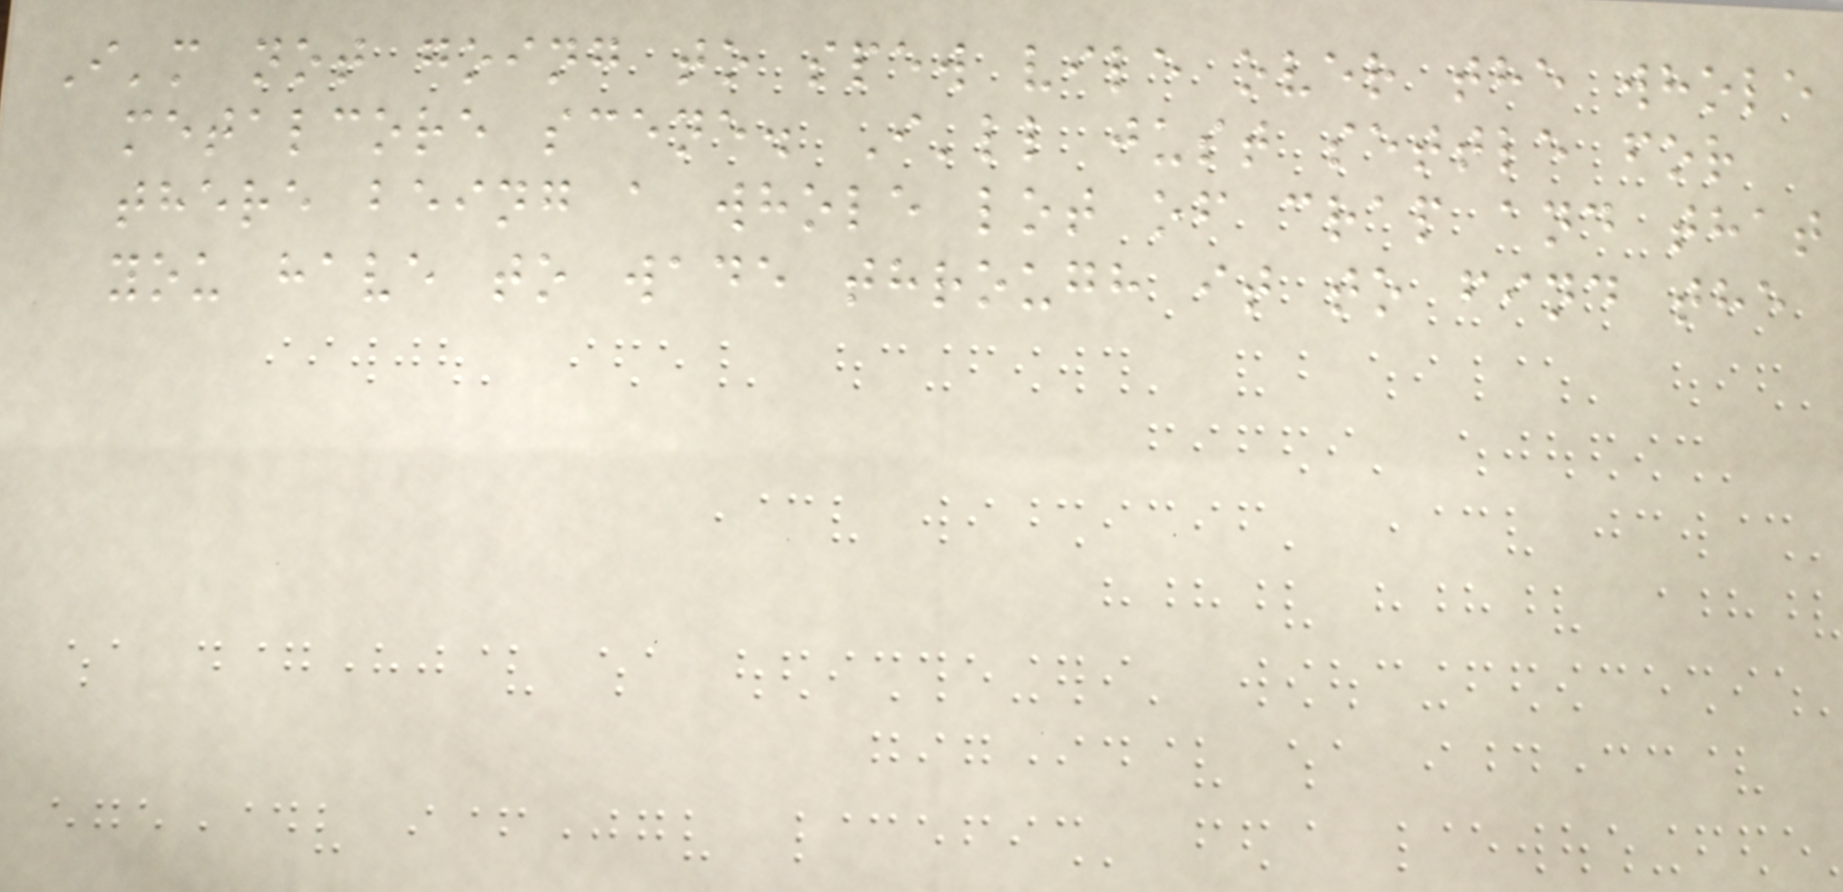I'm not going to spew vile over the whole
metalcore scene. I'll just settle for
there being a whole lot of crap and that
you have to wade through it to find the
